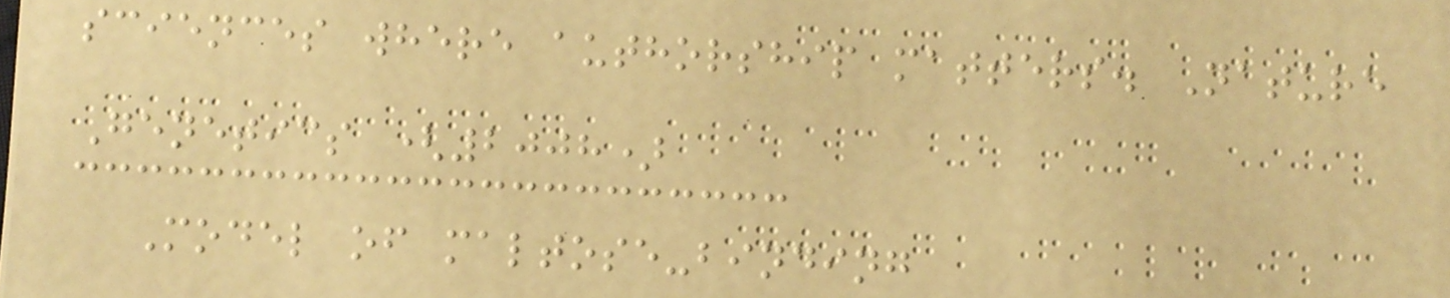sciences where authorship matters. Nature
Genetics (2008)
Model of maltose-binding
